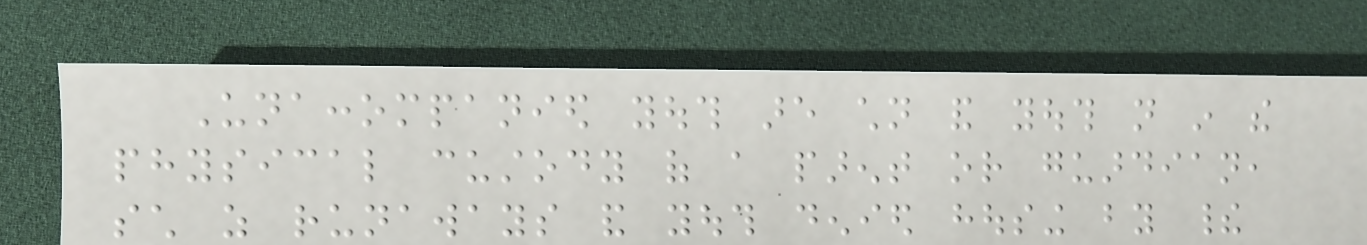Unaccompanied youth are children and youth not in the
physical custody of a parent or guardian,
such as runaways and youth denied housing by their
